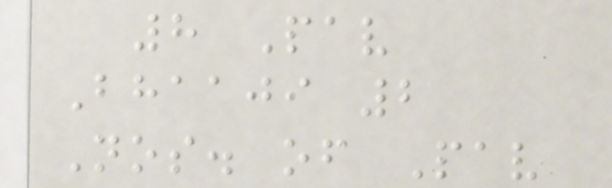8 Pav
Bhaaji 2
Nos. of Pav
